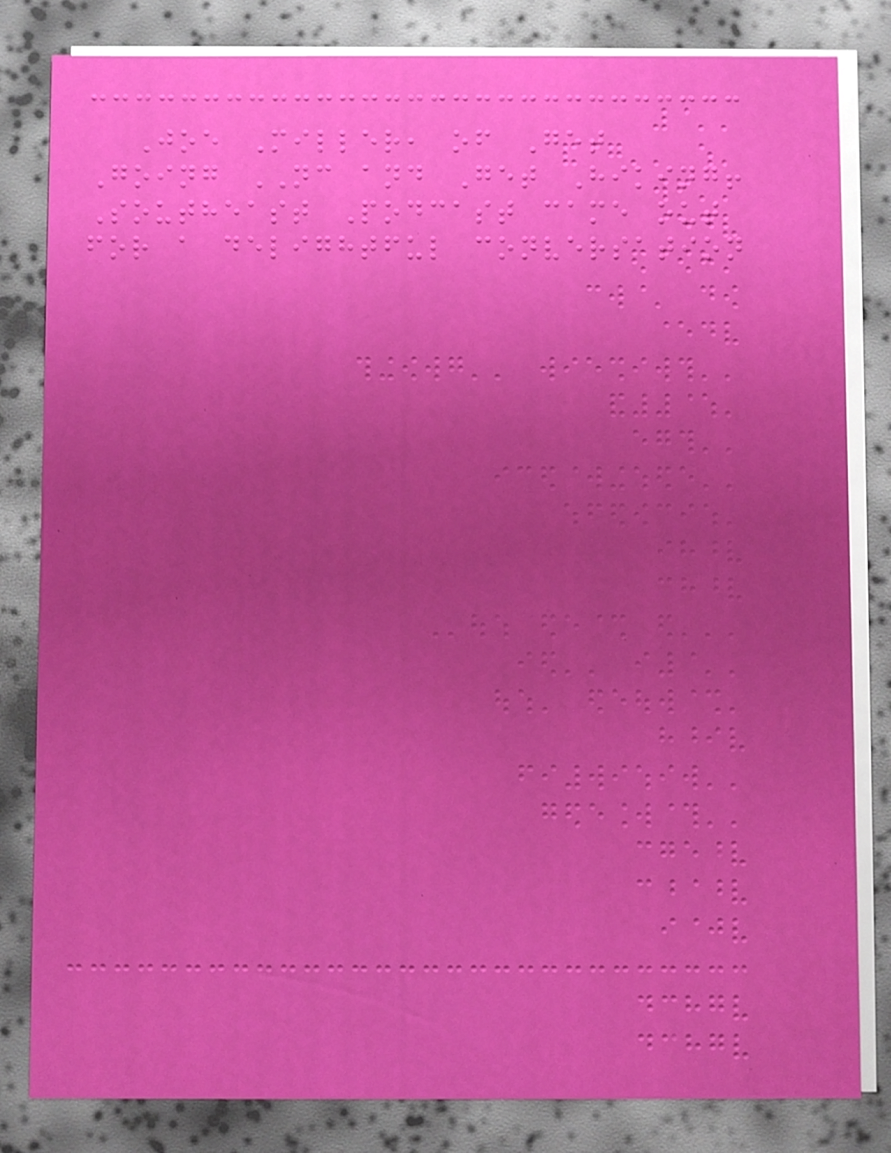Joe Miller, of Get
Going NC and Get Hiking!
Southeast Podcast came out
for a delightful conversation
